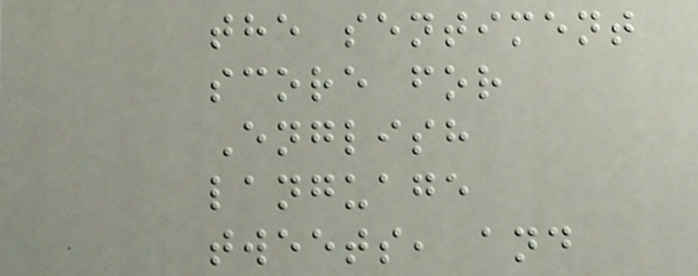the sentiment
score for
English
language
tweets, and
